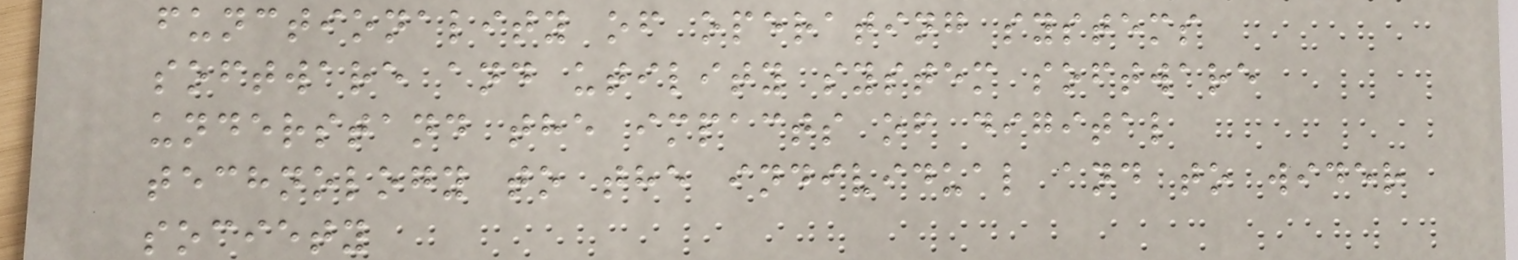functionality of operating systems
software and utility system software
understand the impacts of digital
technology to the individual and to wider
society
